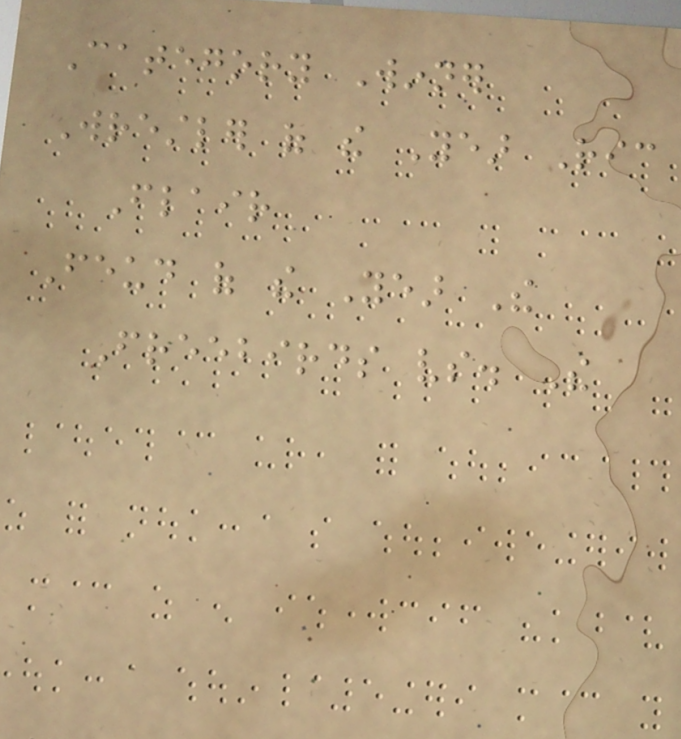Category Winner
Wrestler of the Year Ric
Flair
Feud of the Year The
Freebirds vs. The
